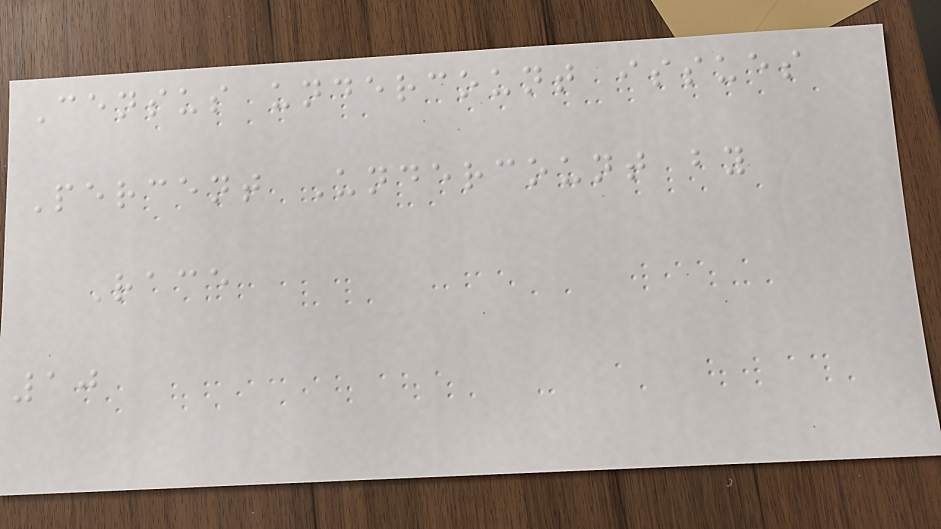Census undercount issues
Percent Undercount by
Race
10
